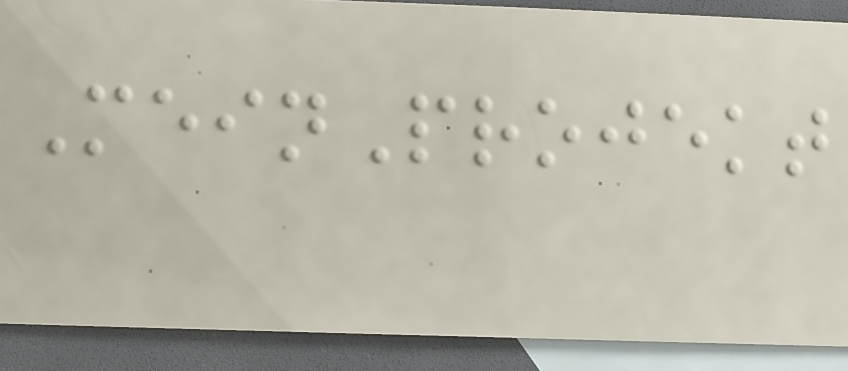MeinProjekt
